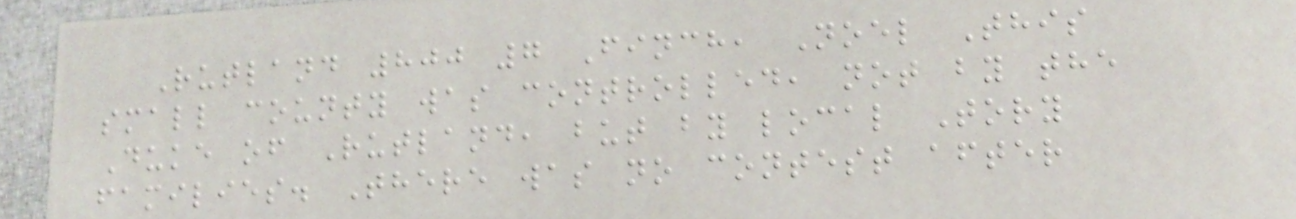Rutland 800 7 Finch, Noel This
small county was controlled, not by the
Duke of Rutland, but by local Tory
families. There was no contest after
